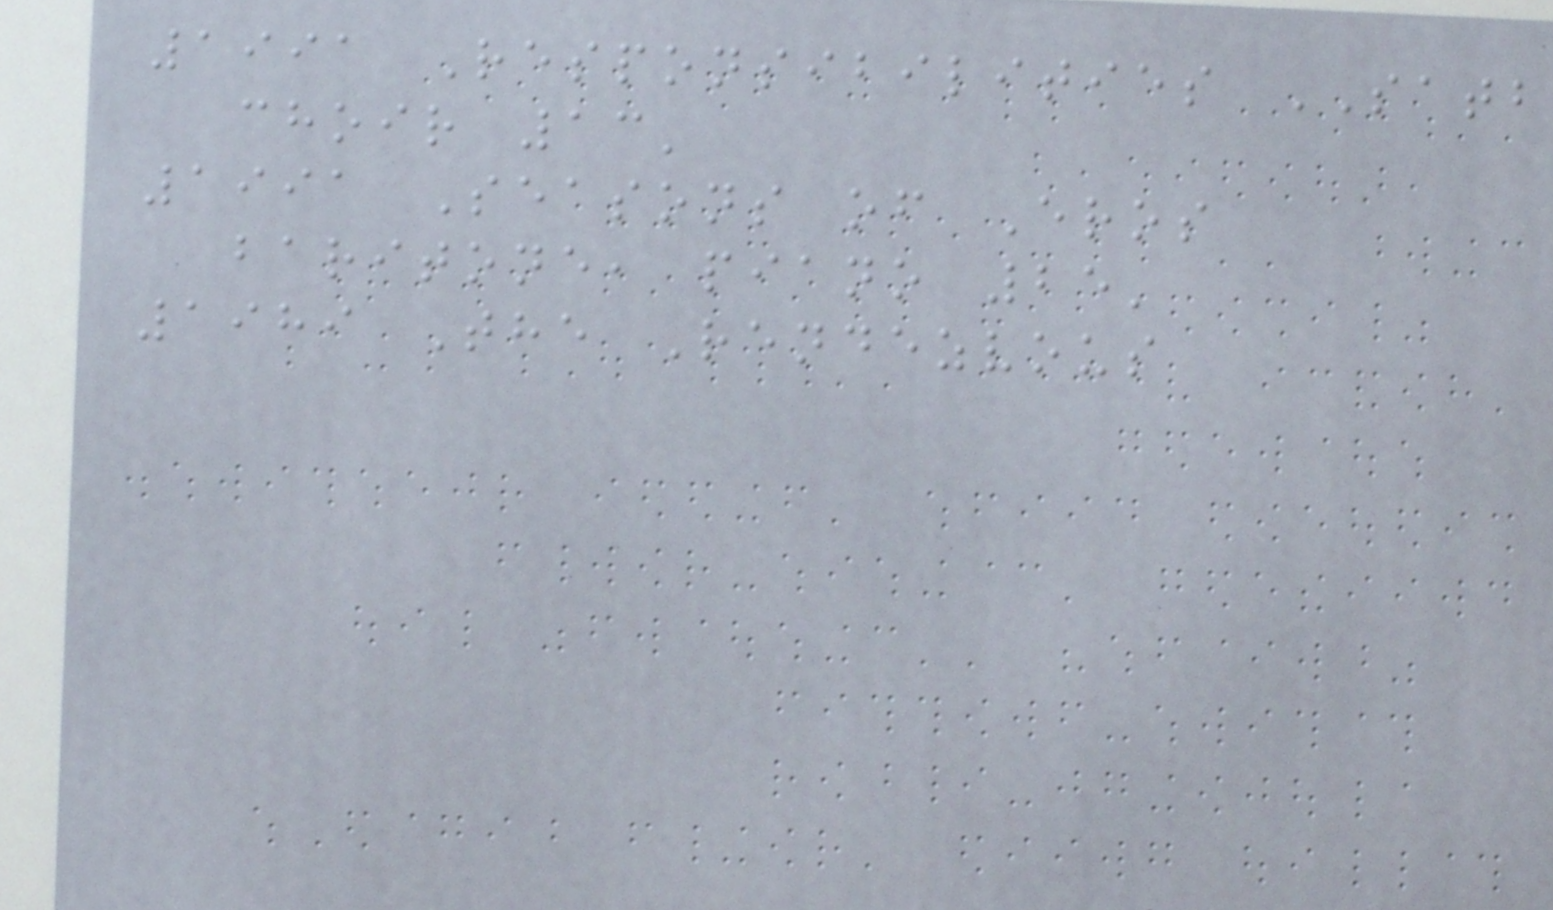1991 Responsibilities SATB
choir 13'
1991 Seasons of Eros
baritone, piano 25'
1989 The Rendezvous
